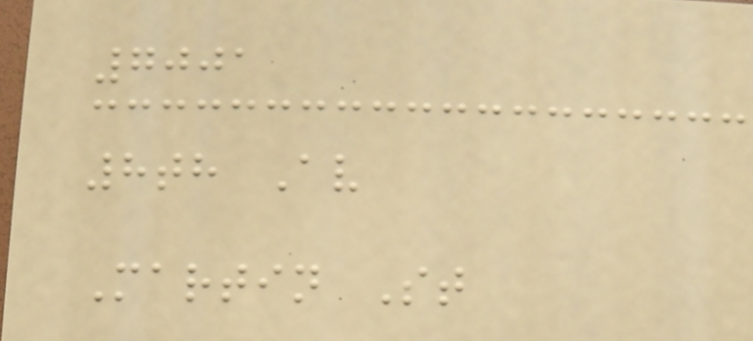7001
8th Av
Martin St
